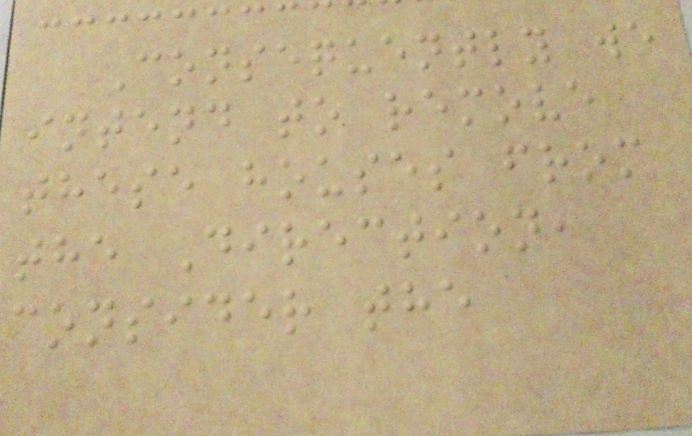Consequently we
intend to remove
these houses from
the Direction,
consider the
